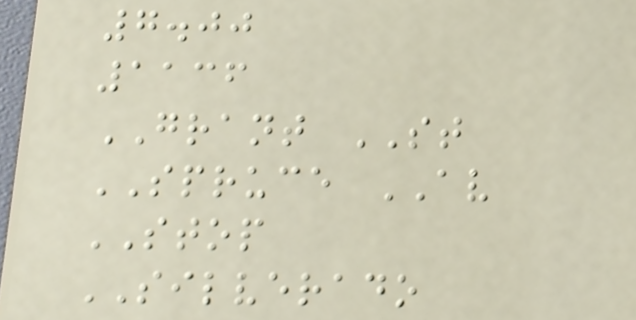7.00
1136
GRANT ST
SPRUCE AV
STOP
SILVERADO
